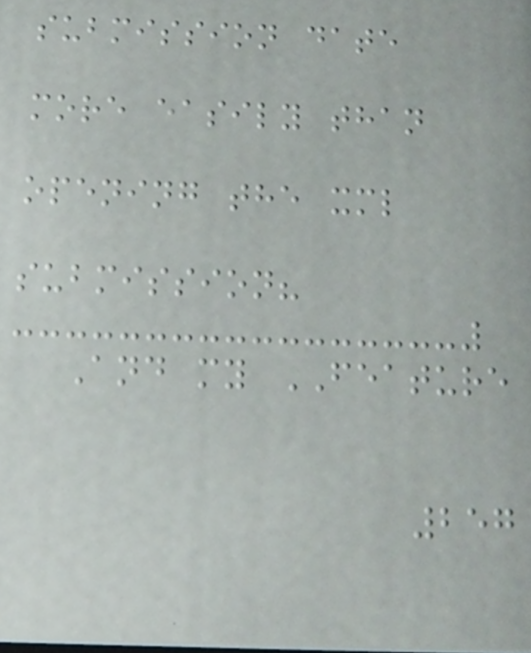submission date
more easily than
opening the xml
submission?
And my FEATURE
257
